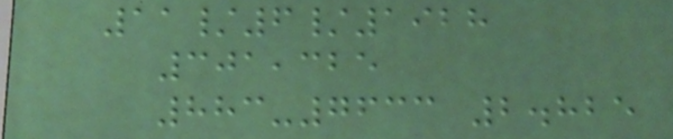11/6/1928
301,325
883-7633 2.825
